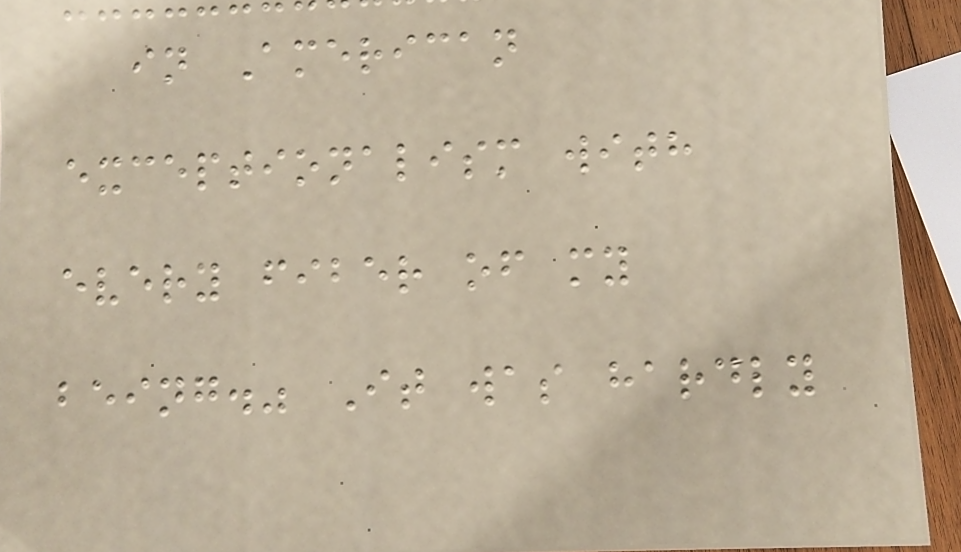in American
exceptionalism with
every fiber of my
being." It was hardly
